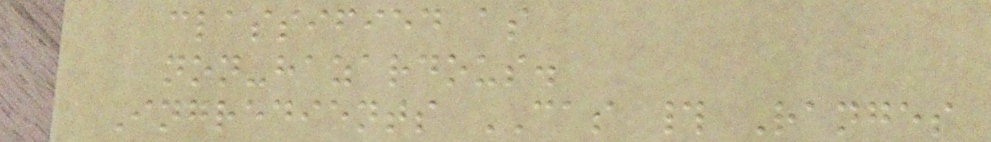classified as
non-hazardous.
Ingredients CAS # Ranges
